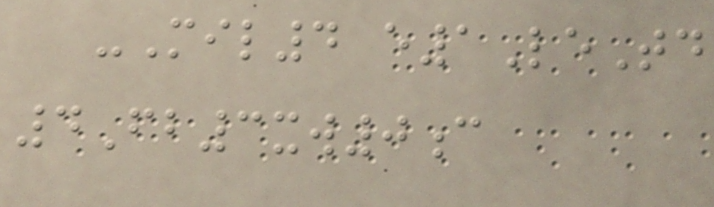-Mil4 e1LeTd
4Fb3xw0c
